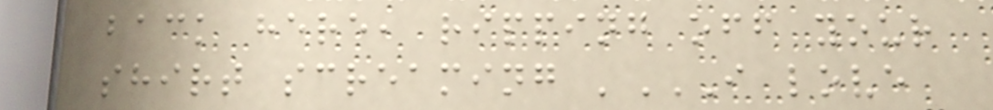back here, ripping off your
shirt screaming 'I LOVE
